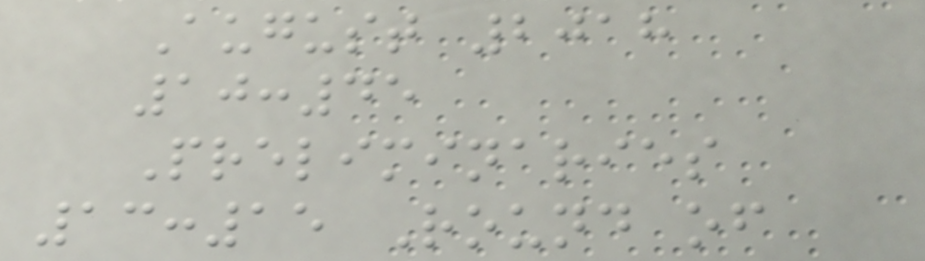August 2018
10:45
Preliminaries
13:15 Round of
